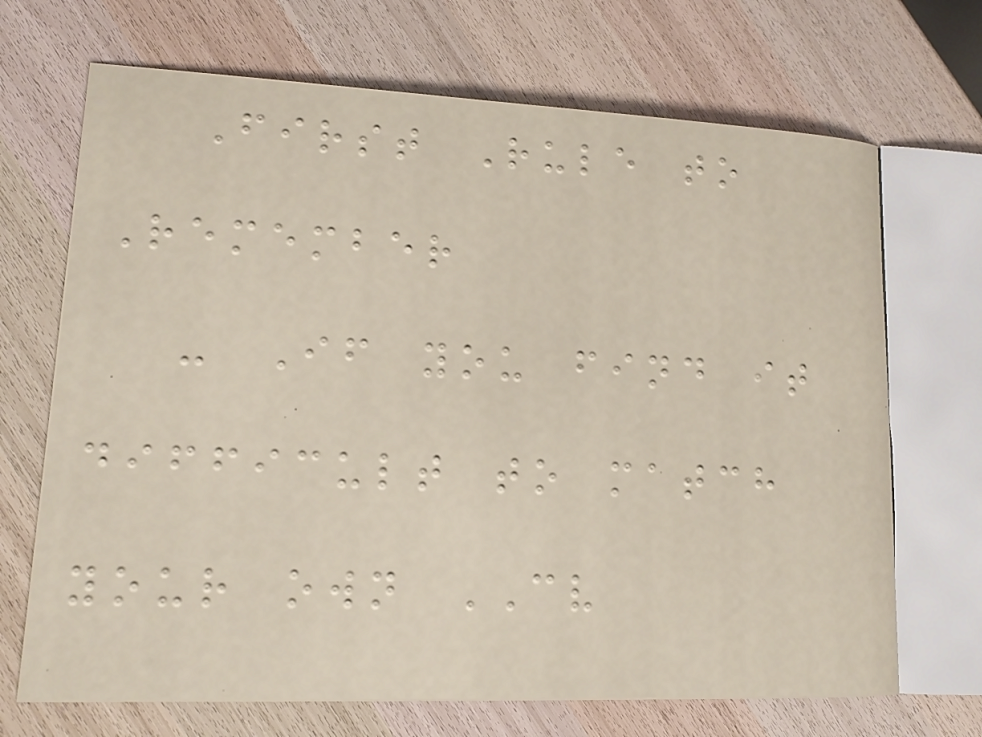First Rule to
Remember
- If you find it
difficult to match
your own CV
